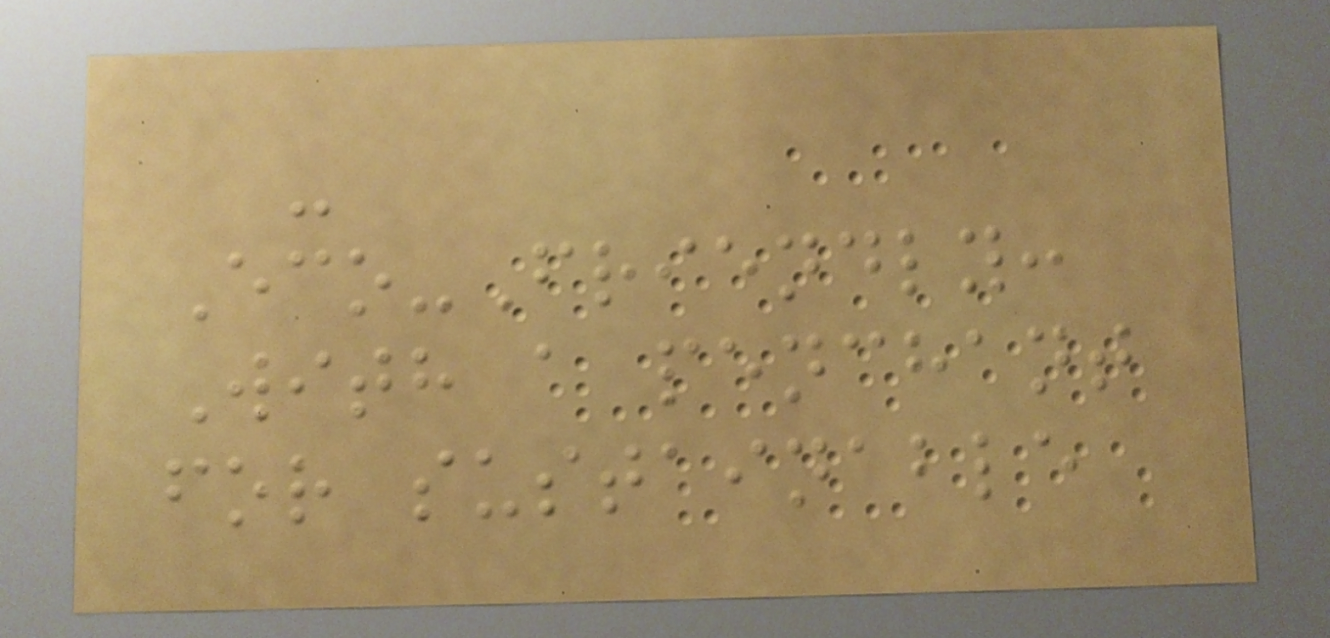-
Eco-Friendly:
With a penchant
for sustainable
